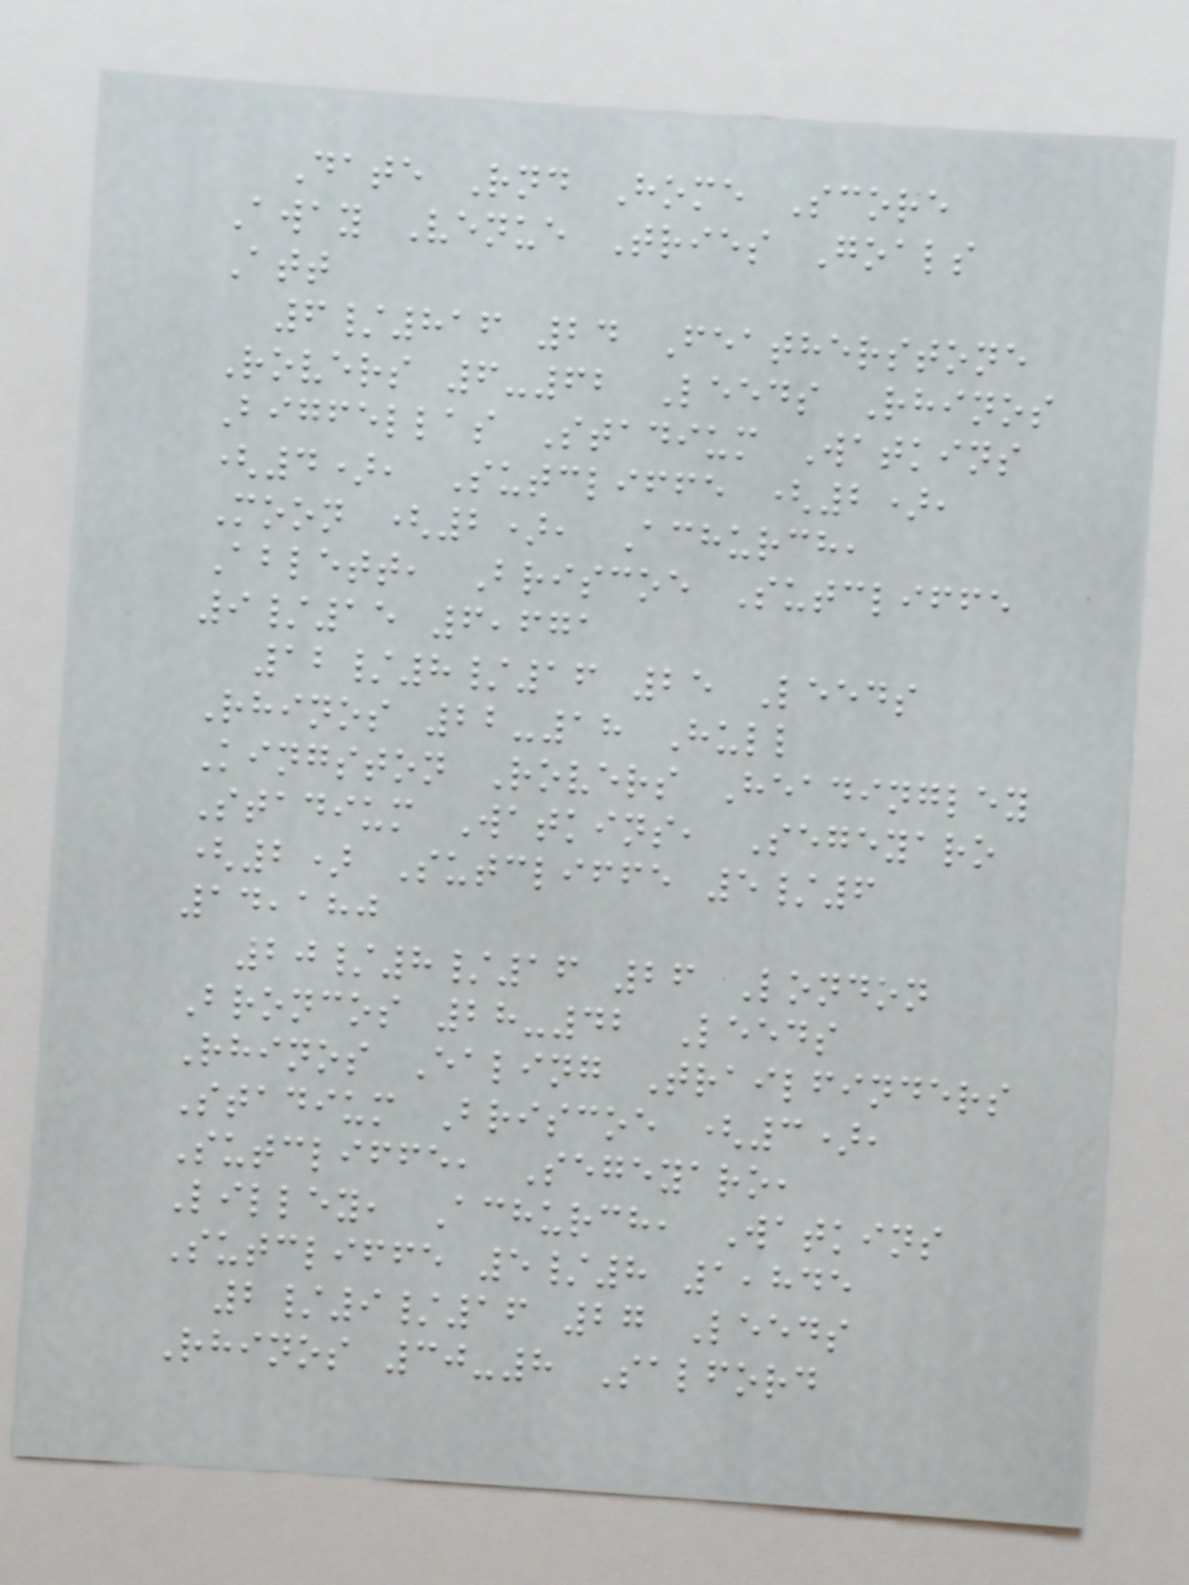Date Rnd Home Score
Away Venue Tries Goals
Att
6/816 24 Featherstone
Rovers 6-62 Leeds Rhinos
Bigfellas Stadium Watkins
(4), Sutcliffe (2),
Moon (2), Achurch,
Ablett, Briscoe Sutcliffe
9/15 6,671
12/8/16 25 Leeds
Rhinos 22-18 Hull
Kingston Rovers Headingley
Stadium Watkins, Segeyaro
(2) Sutcliffe 5/6
14,180
20/8/16 26 London
Broncos 28-42 Leeds
Rhinos Ealing Trailfinders
Stadium Briscoe (3),
Sutcliffe, Segeyaro,
Lilley, Achurch, Watkins
Sutcliffe 5/8 1,845
2/9/16 27 Leeds
Rhinos 30-8 Salford
